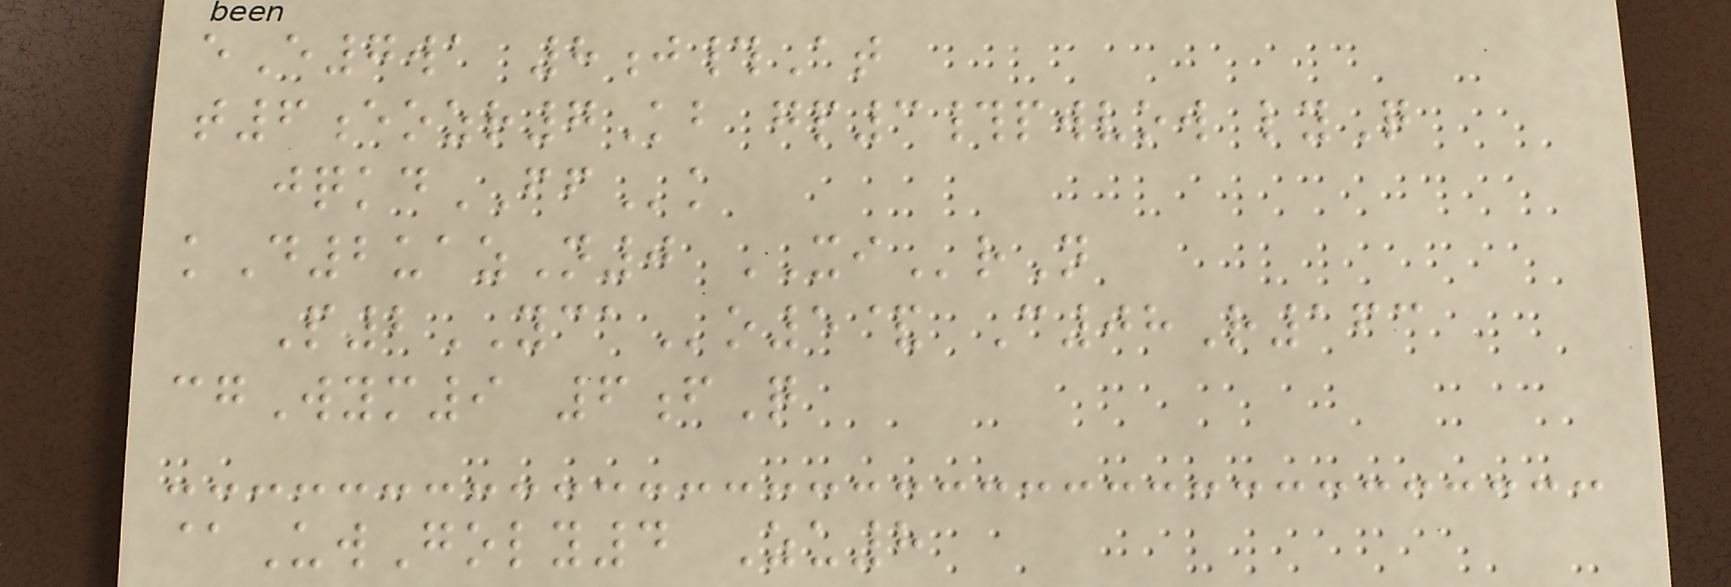eE7wa 8j#At
t6eozr7Kb gp3#pwvow lyQ
jqkdFFk
kD2uazN0 XIrN
P2YCAo5& C08R163
cgWym9 6fQ
@UwGoly4 Zu8
